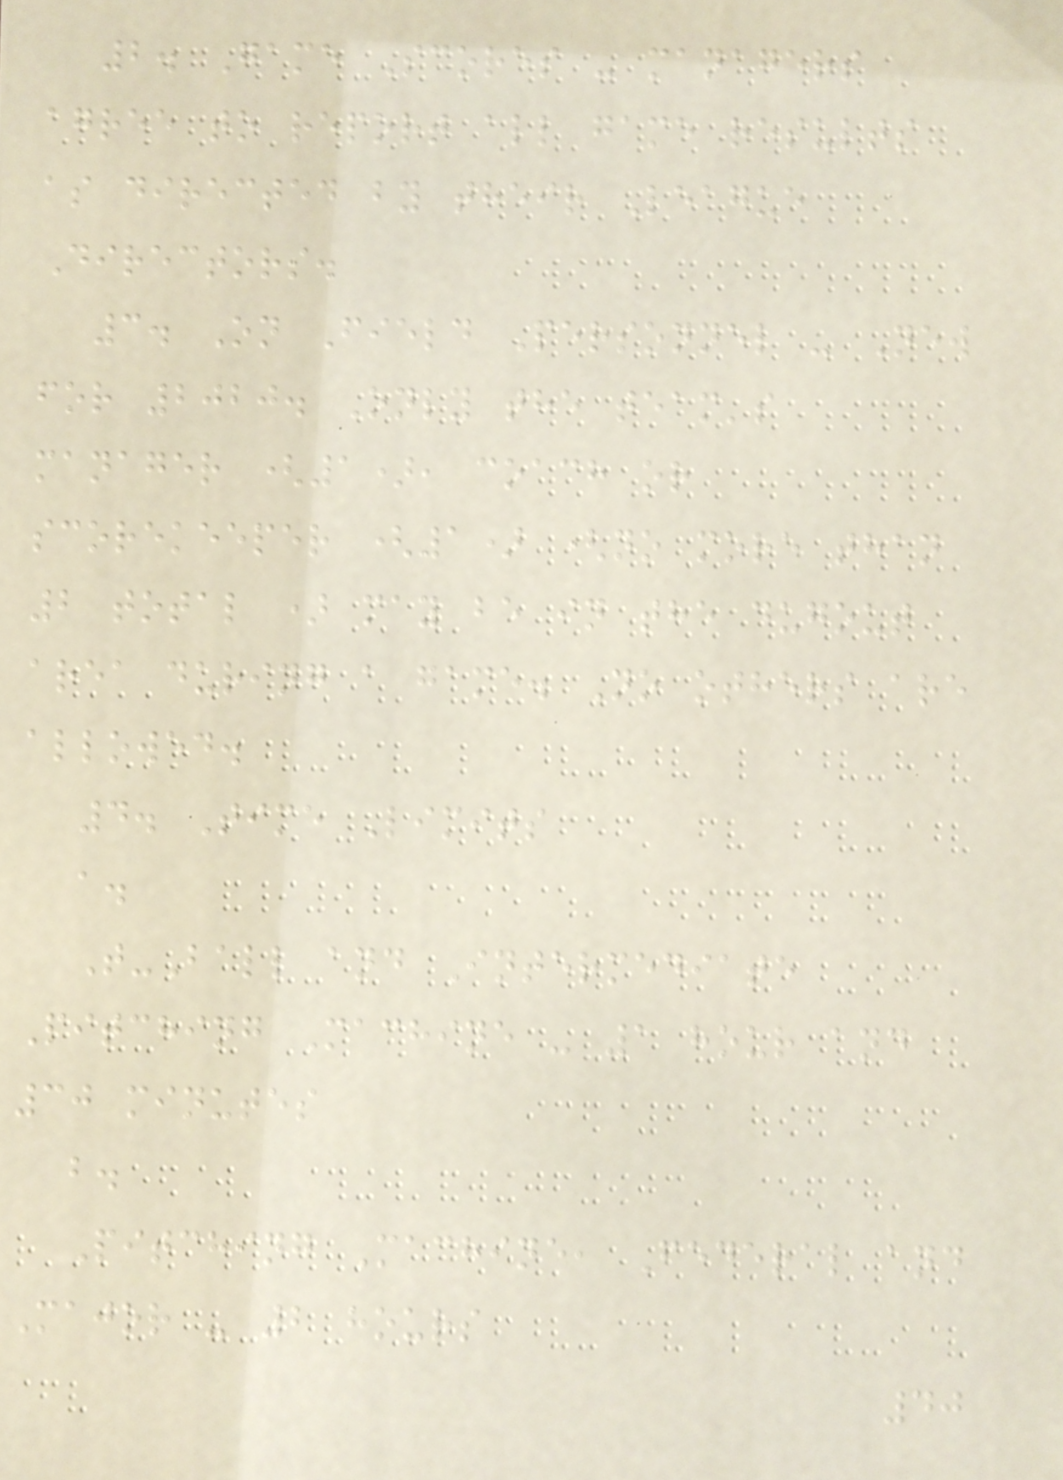2. Game Scores - managers
agree to report all game results
as directed by their League
Directors.
3. On Field Personnel - New
for 2020. Only the team's
manager (1), coach or
scorekeeper (1) (no more than
2 total ) may be in the dugout
area during a game. No others are
allowed.
4. Time Limits
a.
T-Ball and Intermediate
Pitching Machine - 1 hour and
30 minutes
b.
Pitching Machine, Federal and
Major - 2 hours
40
